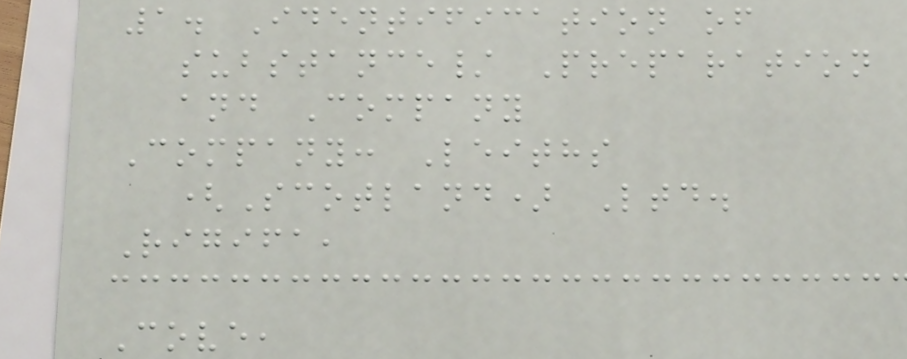1. Identification of
substance/ Preparation
and Company
Company: Leiths
(Scotland) Ltd.
Rigifa,
Cove,
